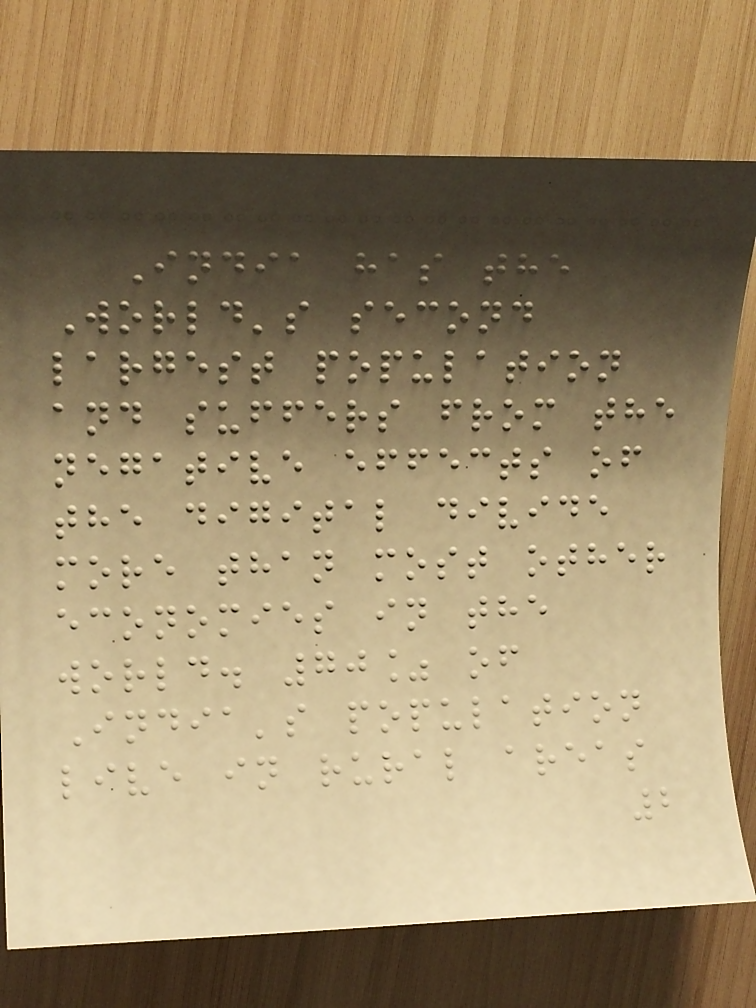India has the
World's second
largest population
and suffers from the
negative effects of
the digital divide
more than most other
economies in the
world. 70% of
India's population
live in rural areas
2
